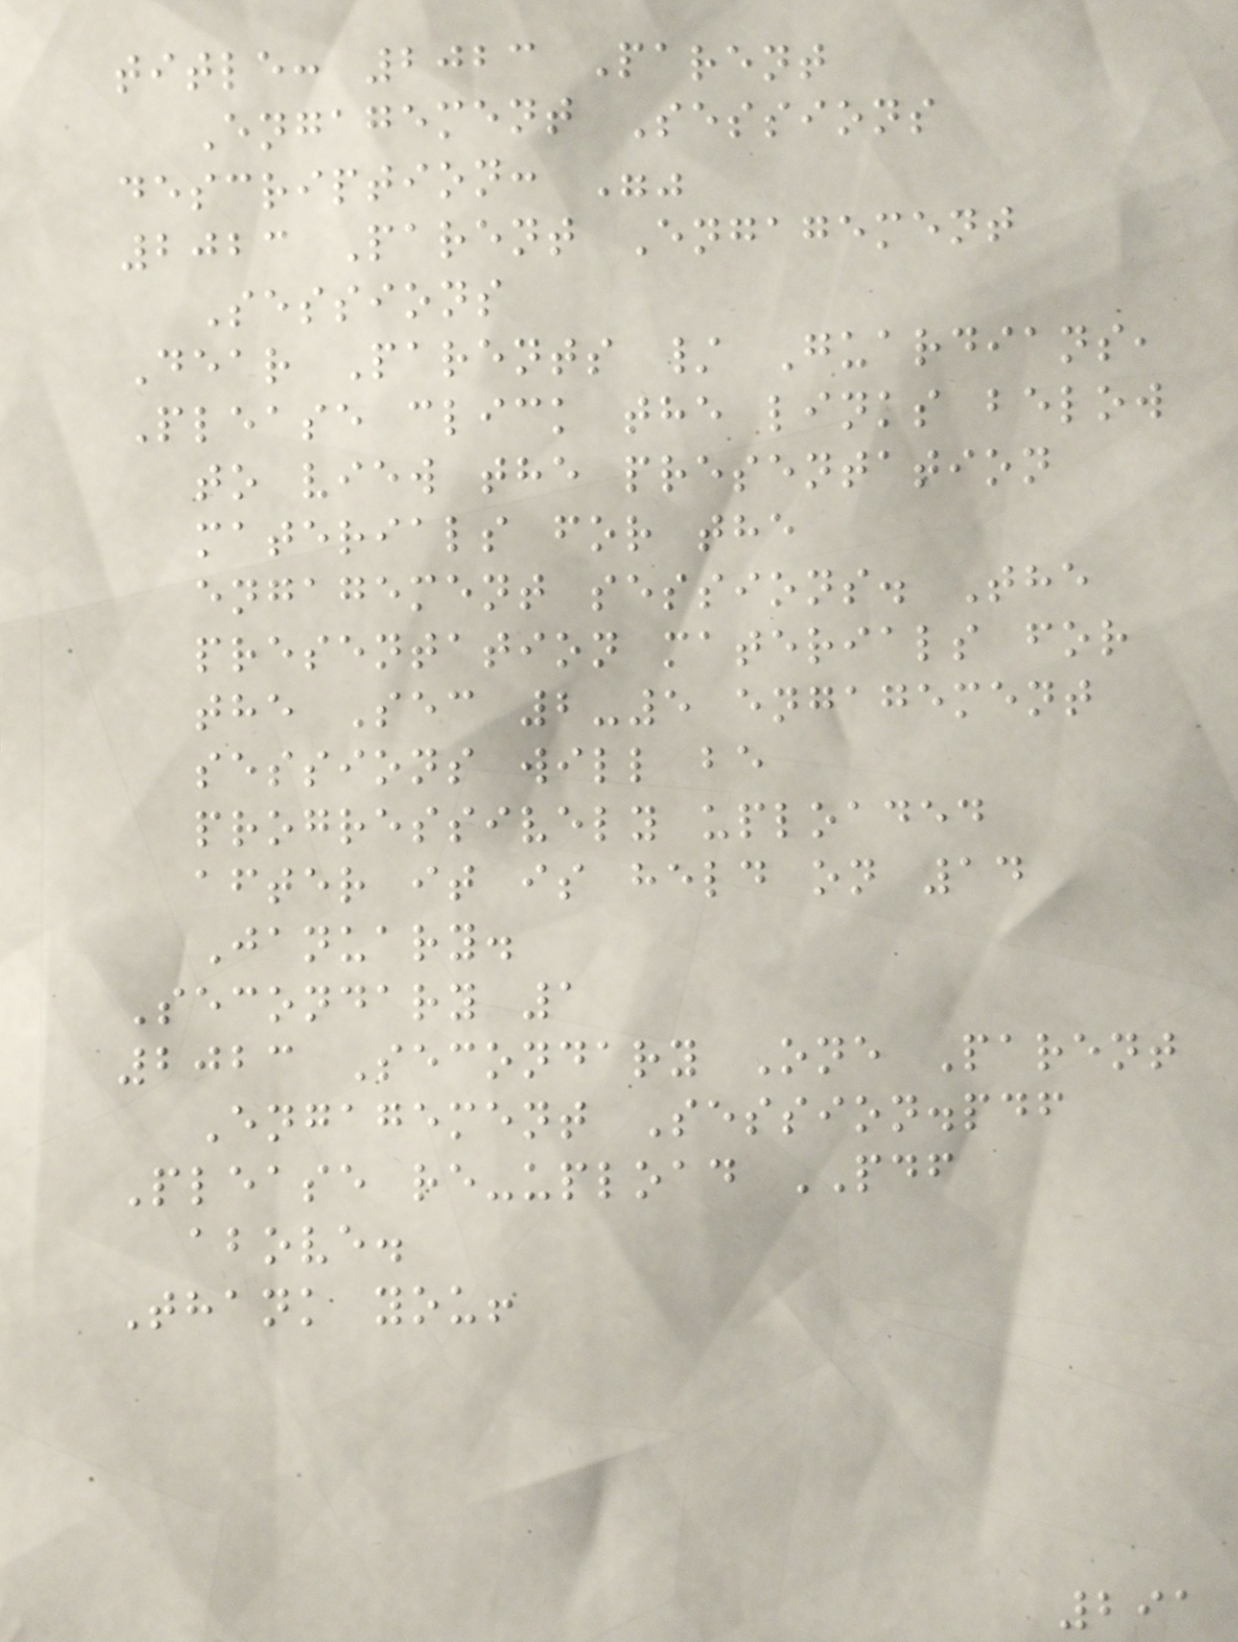title: 2023 Parent
Engagement Sessions
description: ""
2023 Parent Engagement
Sessions
Dear Parents / Guardians,
Please click the links below
to view the presentation
materials for the
engagement sessions. The
presentation materials for
the Sec 2-5 engagement
sessions will be
progressively uploaded
after it is held on 14
January.
Secondary 1
2023 Secondary One Parent
Engagement Session.pdf
Please re-upload PDF
above.
Thank you!
291
